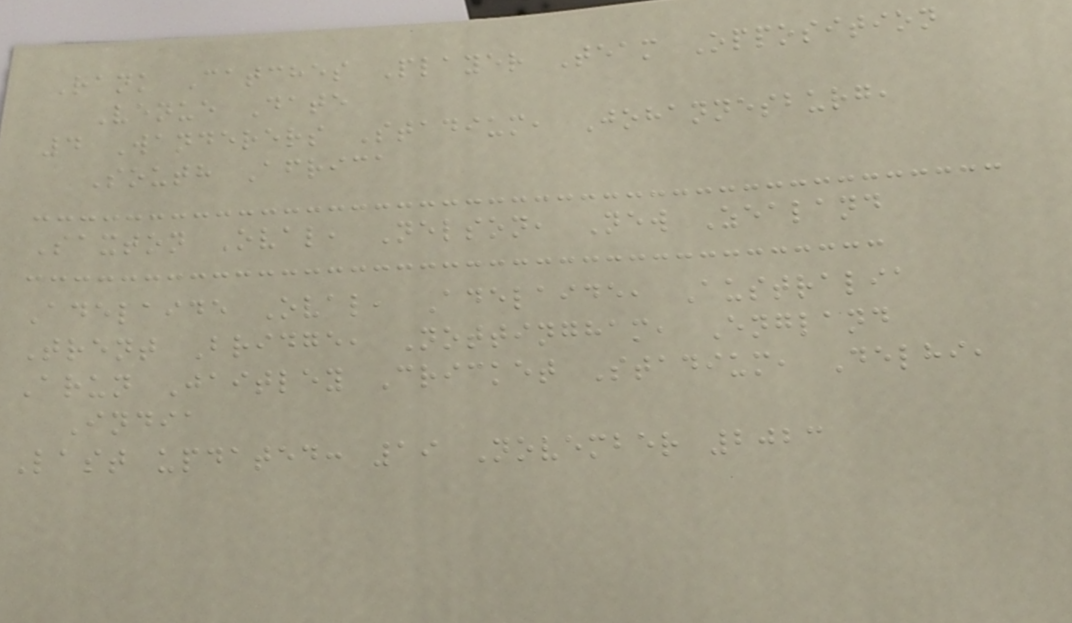Rank Catches Player Team Opposition
Venue Date
4 Wanderers Stadium, Johannesburg,
South Africa
Saxton Oval, Nelson, New Zealand
Adelaide Oval, Adelaide, Australia
Trent Bridge, Nottingham, England
Arun Jaitley Cricket Stadium, Delhi,
India
Last updated: 19 November 2023
